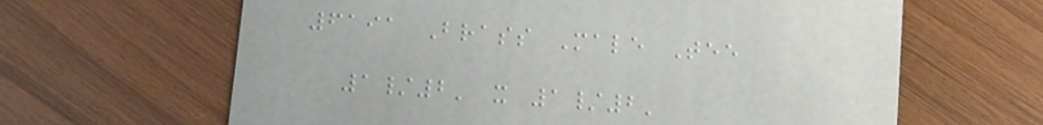6191 Brass Male Tee
1/2' x 1/2'
